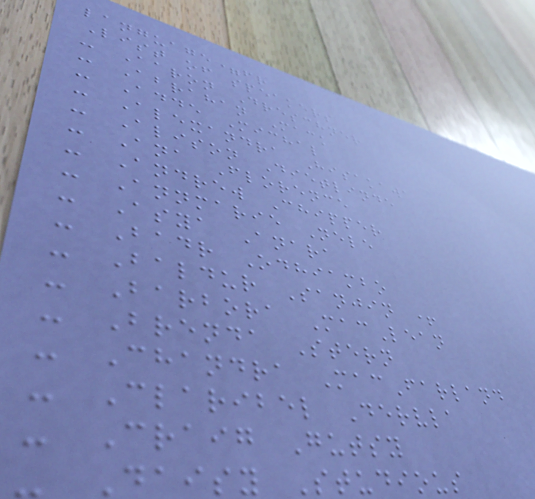language=fr
List of speakers
- Aaron Dreschner
- Abrahan Mack
- Adde Michal
- Alexandra Hisakawa
- Alison Dietlinde
- Ana Florence
- Andrew Chipper
- Annmarie Nele
- Asya Anara
- Badr Odhiambo
- Baldur Sanjin +
- Barbora MacLean
- Brenda Stern
- Chandra MacFarland
- Claribel Dervla
- Craig Gutsy
- Daisy Studious
